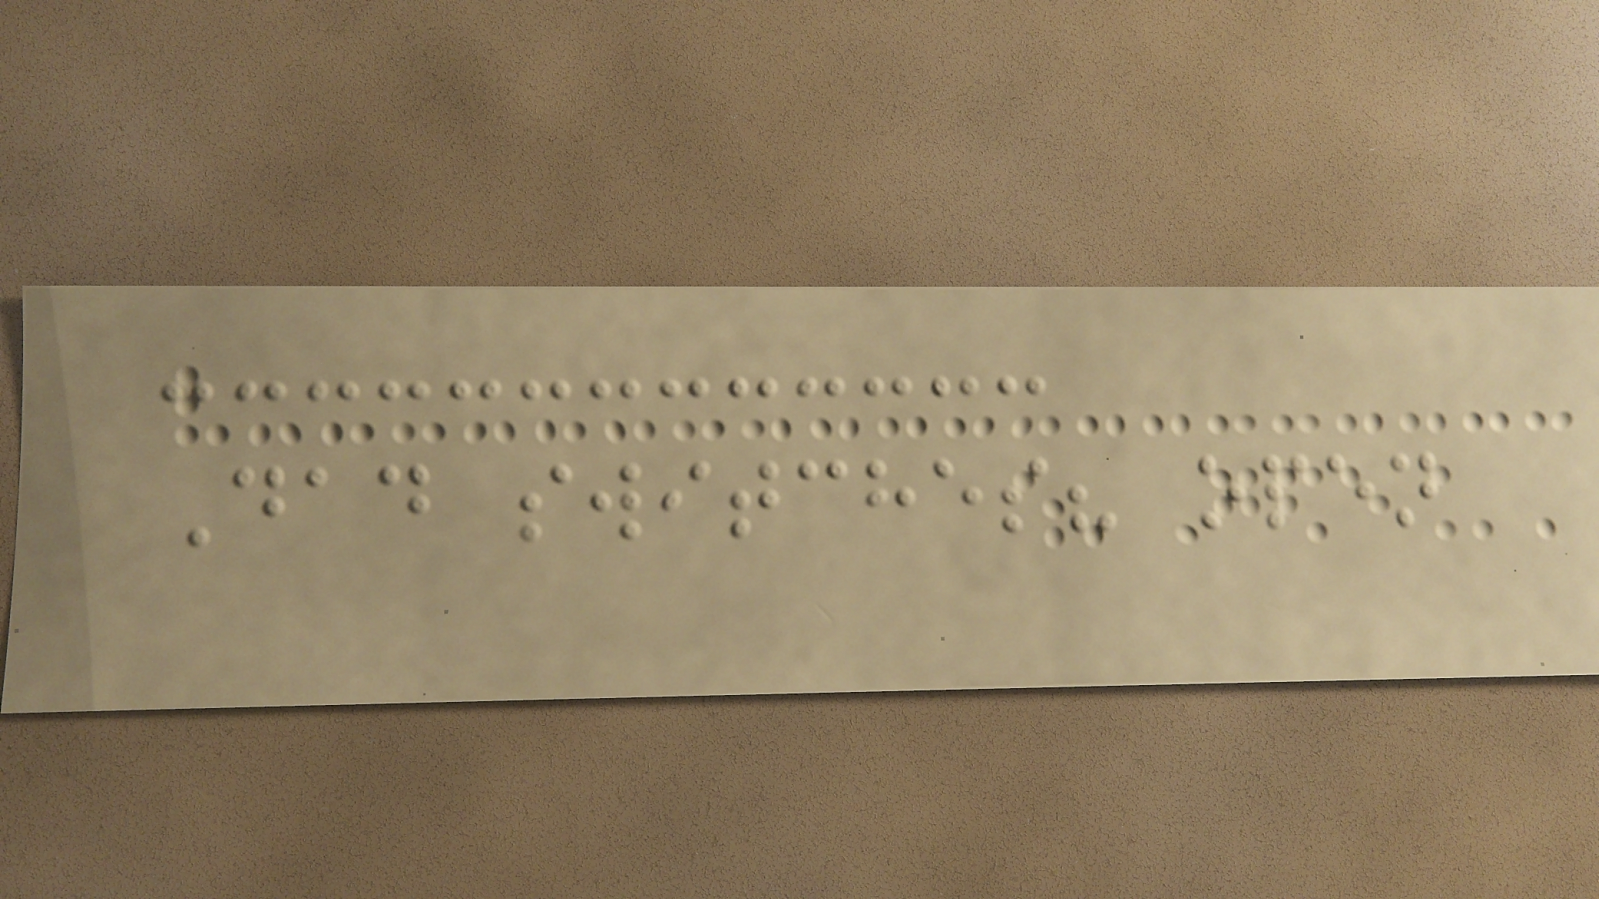Dad switches? open
